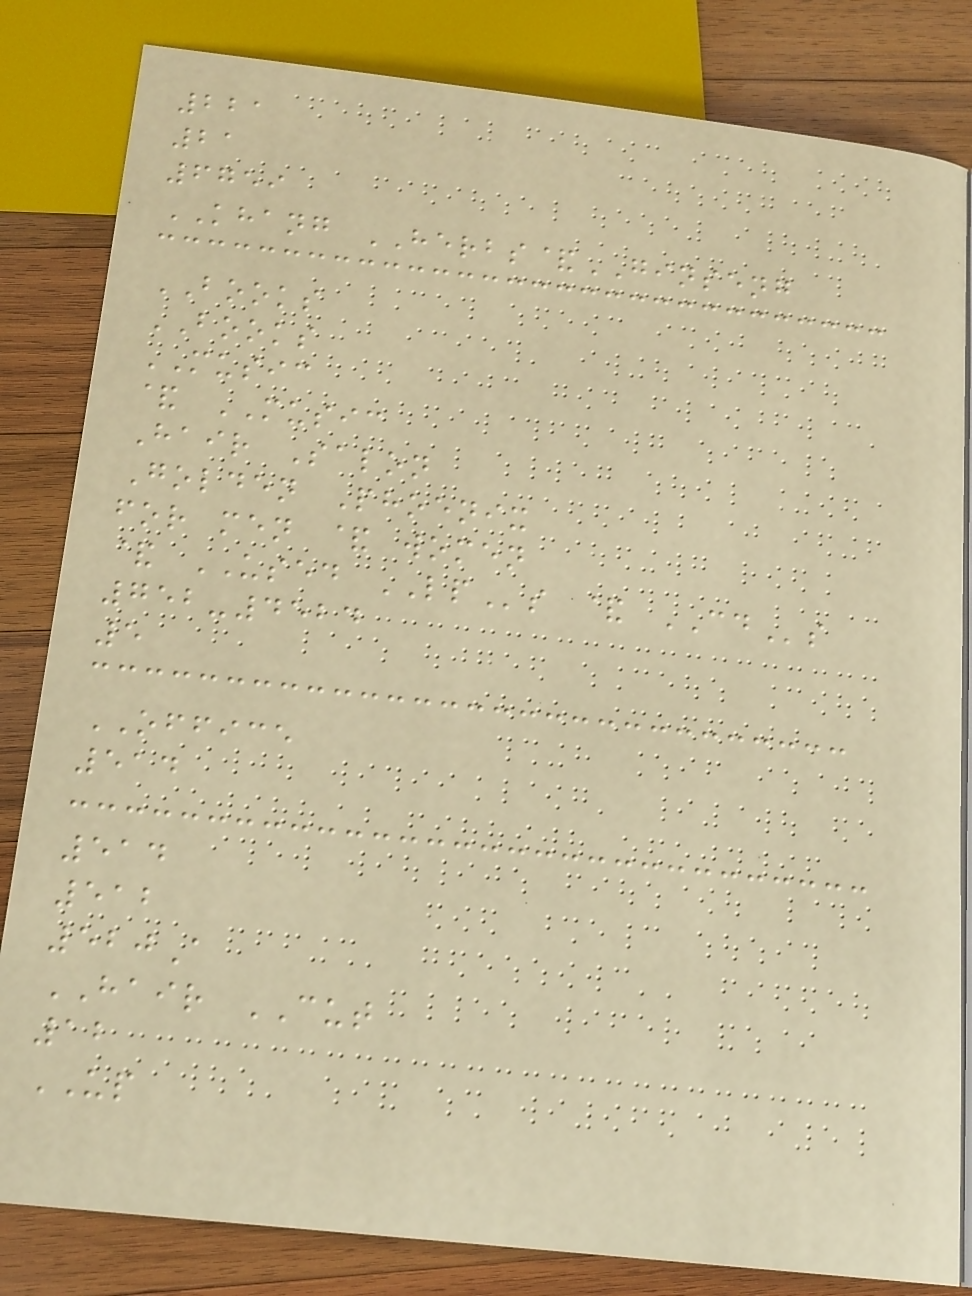221
21
6759
KHANG HERBS&GINSENG
BOOKS
BOOKS
MUSIC
& MUSIC
Hair Salon
Golden Phoenix
for men & women
& USED LPs & CDs
752-4524
5
OFFICE
514
514
512
520A
HAIR CUT
12
UP
